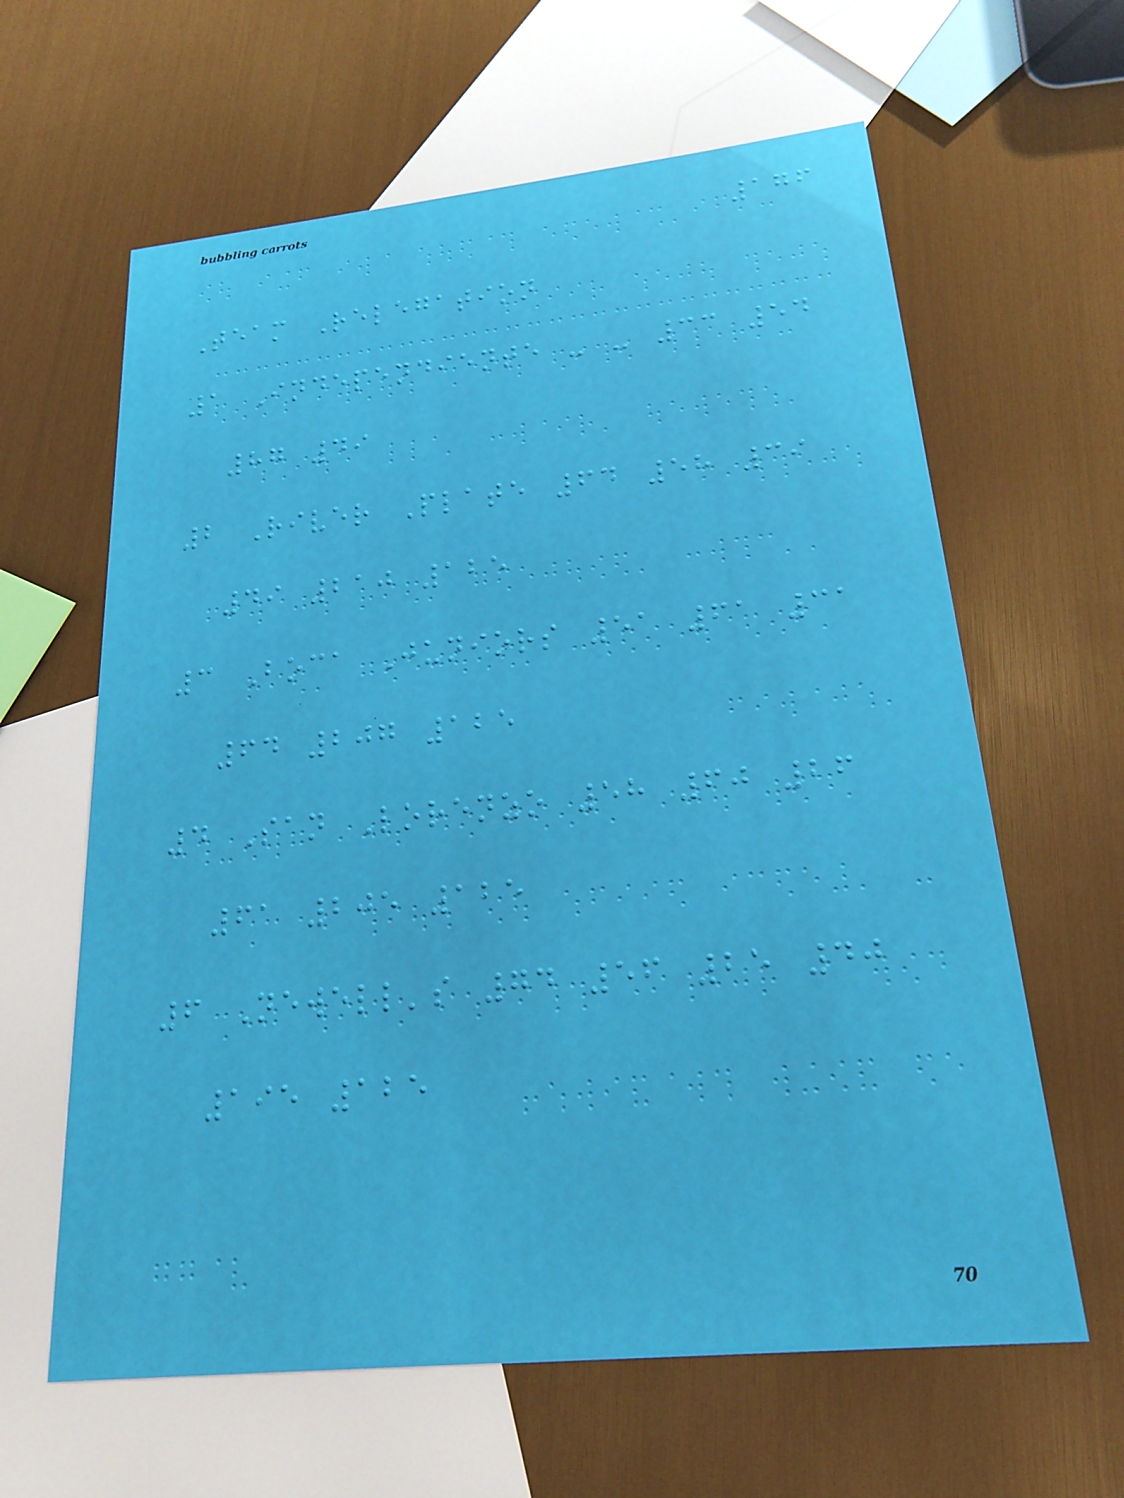176
Team Relegation
1 Independiente - - 33 54
87 49
2 River Plate 64 58 39
49 210 125
3 Boca Juniors 51 61 31
64 207 125
4 San Lorenzo 58 60 26
61 205 125
6 Newell's 74 56 25 40
195 125
